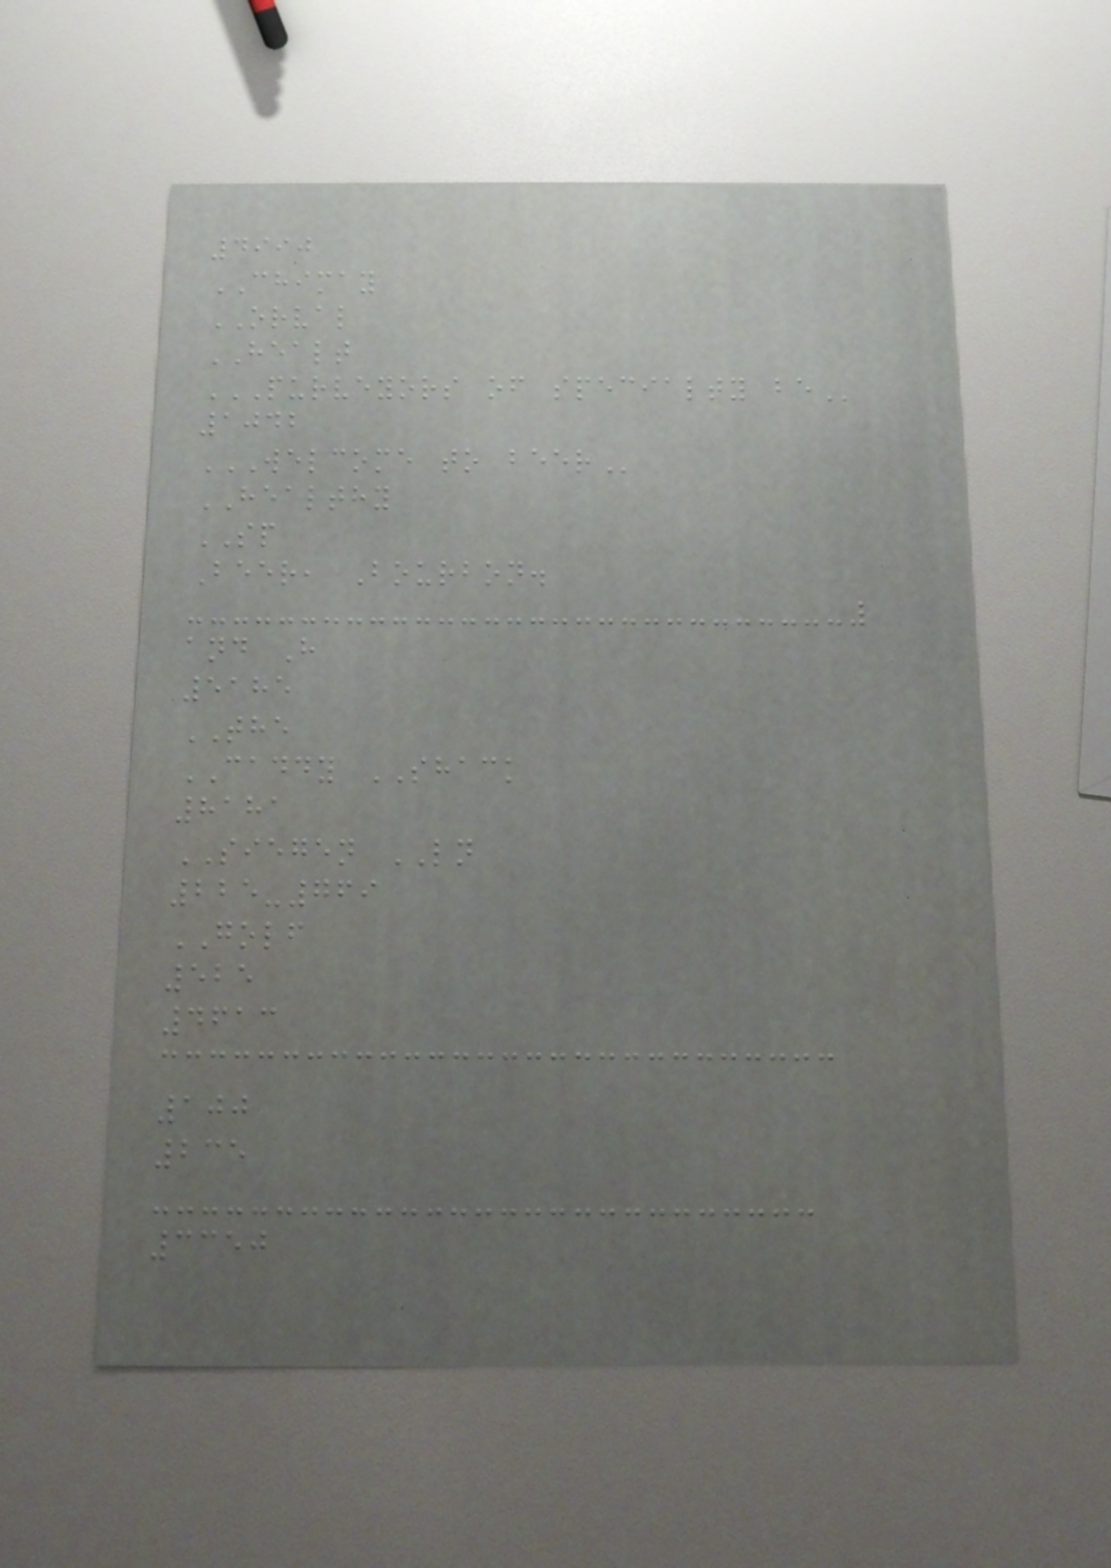4990
CHIMAY
ORVAL
HEALT
PURVEYORS OF SPECIALTY BE
1042
WELCOME TO BEER
HEALTHY
SP
Beer, Bourbon.
and H
5185
THE
CADDY SHACK
8181
SIEGEN LN
225-769
GOLF
525
4613
100
235
3350
